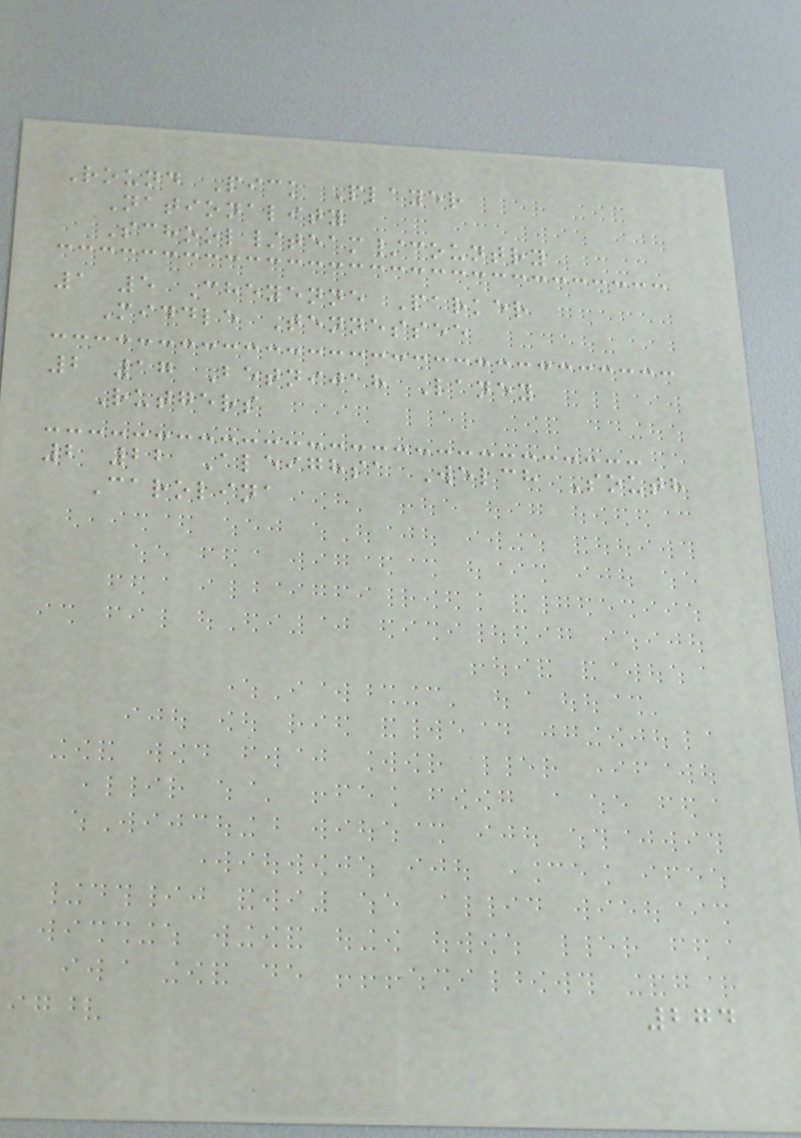Round Pick Player
Nationality
School/team/country
1 5 Cheyenne Parker
Middle Tennessee
2 17 Betnijah Laney
Rutgers
2 22 Aleighsa Welch South
Carolina
274
